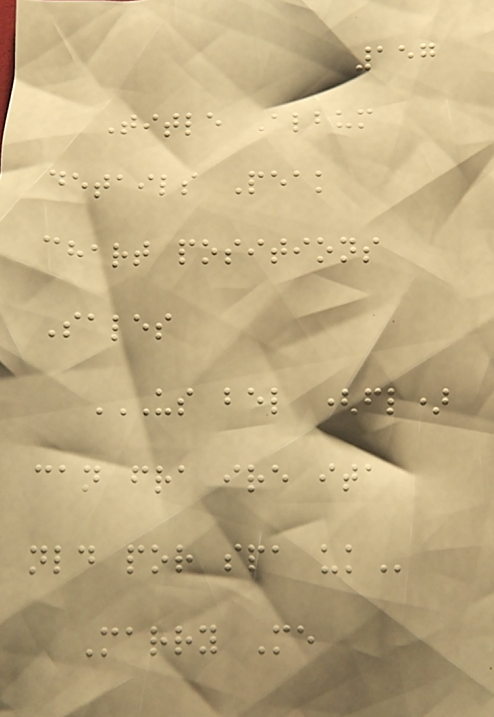157
Title Album
details Peak
chart positions
Sales
US BEL (FL)
CAN FRA IRE ITA
NLD POR SPA UK
Marry Me
